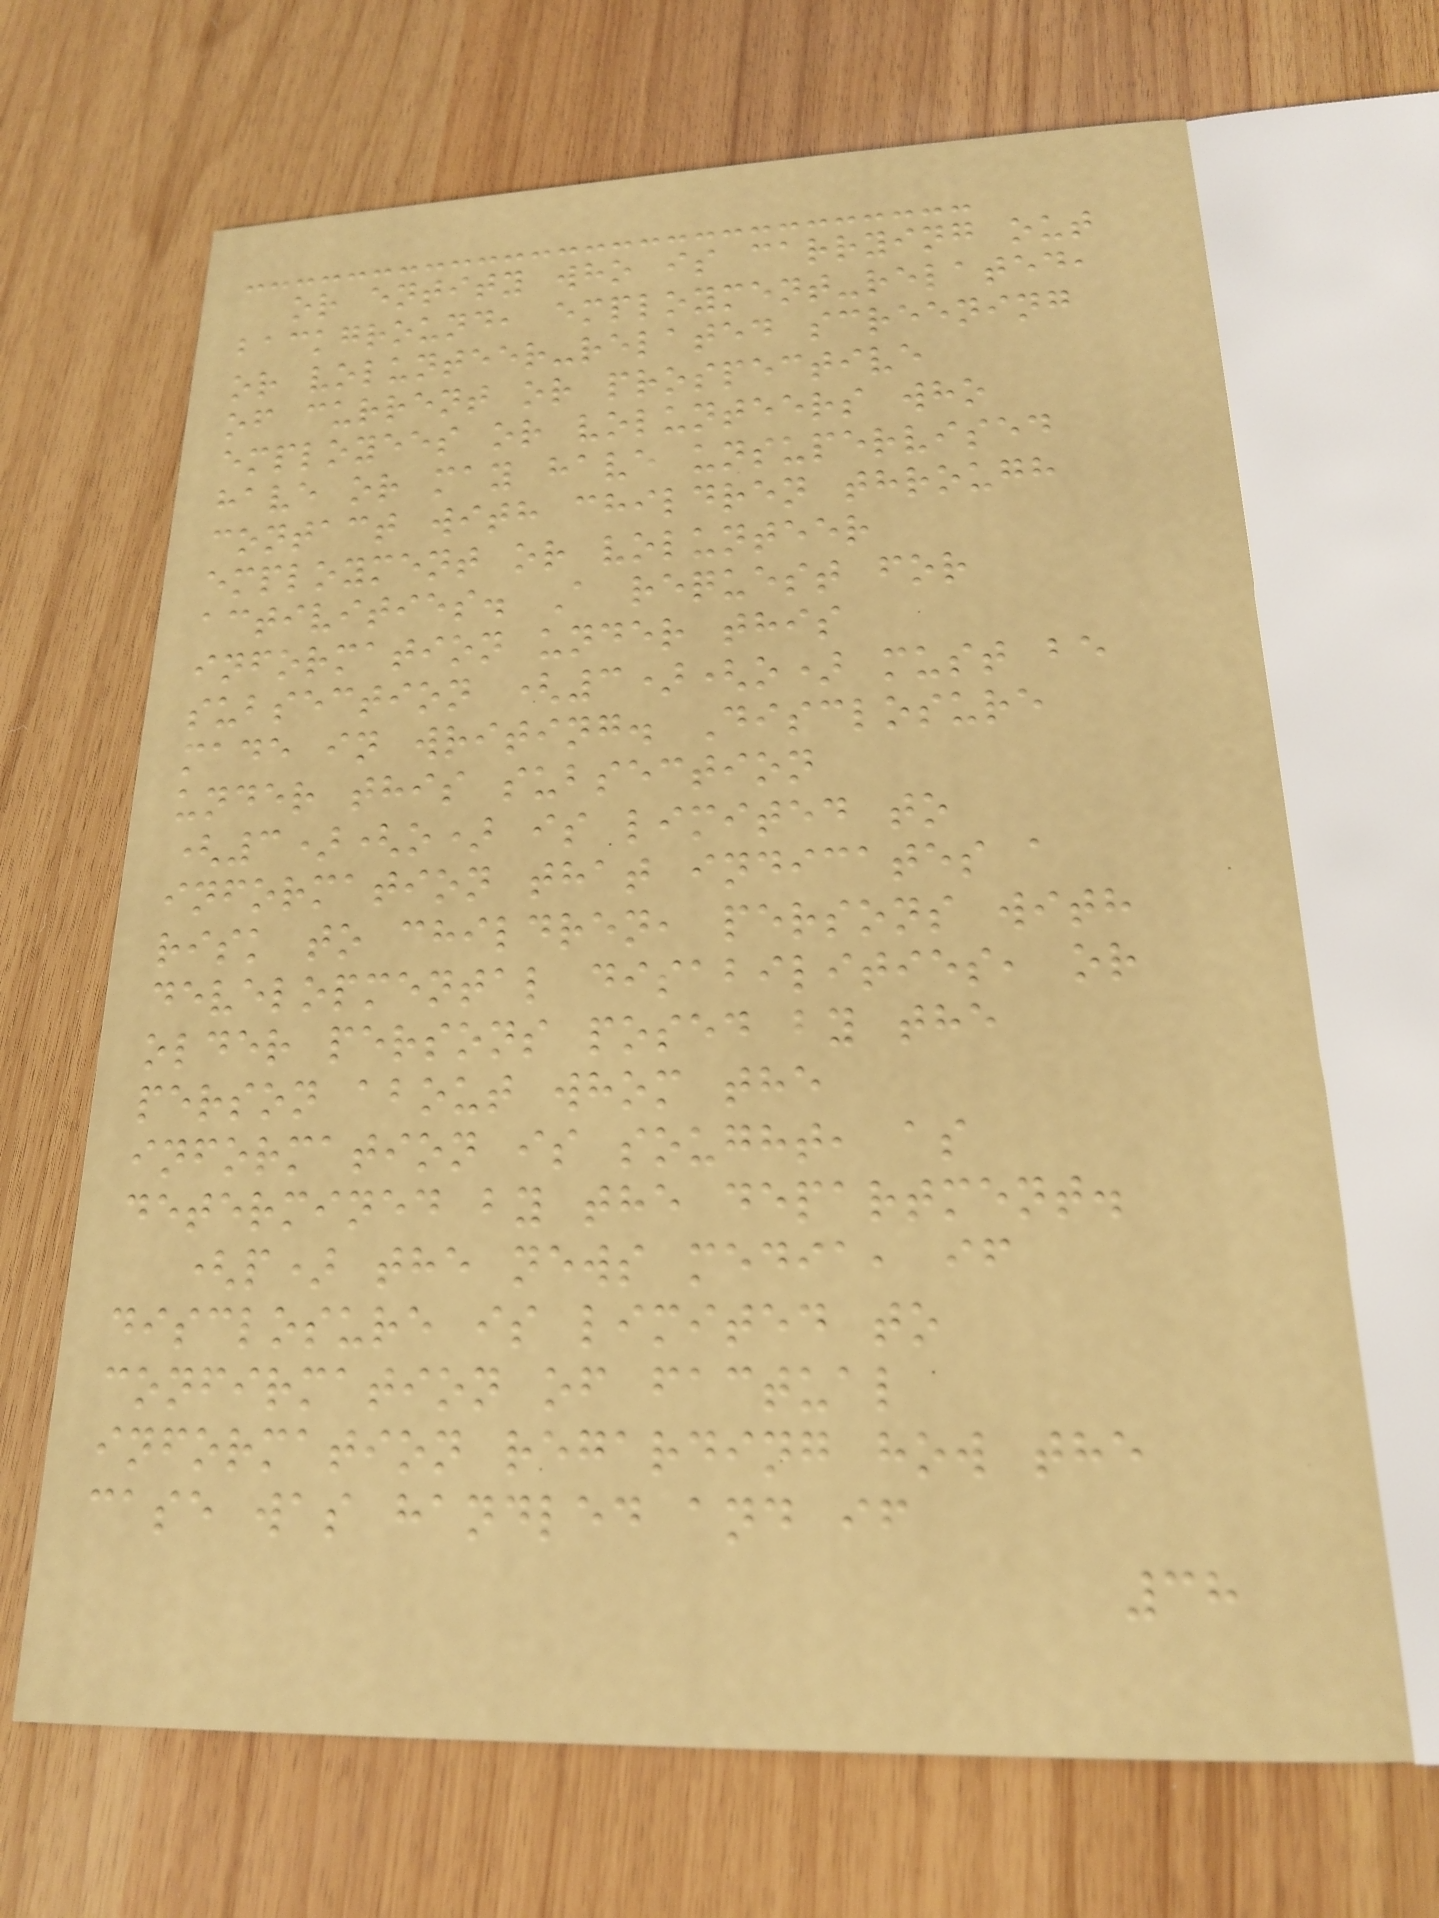or entity who is carrying out
background, employment-related,
or volunteer-related screening
of current or prospective
employees or volunteers who
have or may have unsupervised
contact with children through
employment or volunteer
activities. A request for
information under this
subsection (3)(o) must be
made in writing. Disclosure
under this subsection
(3)(o) is limited to
information that indicates a
risk to children, persons with
developmental disabilities, or
older persons posed by the
person about whom the
information is sought, as
determined by the department.
(p) the news media, if
disclosure is limited to
confirmation of factual
information regarding how the
case was handled and if
38
